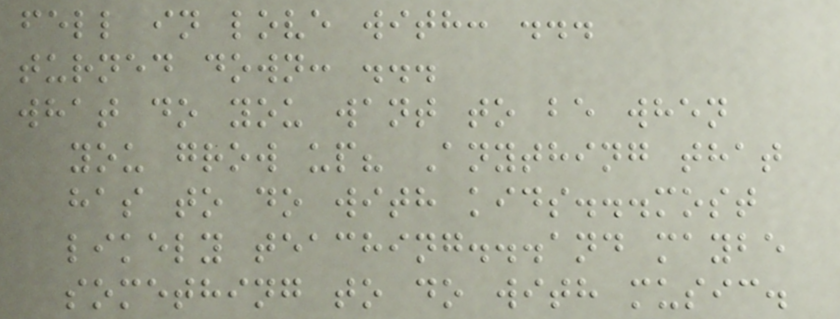fell in love with: ...
turned down: ...
what do you want to be when
you grow up? Anything that
has to do with kids...most
likely teaching...and maybe
something to do with music.
